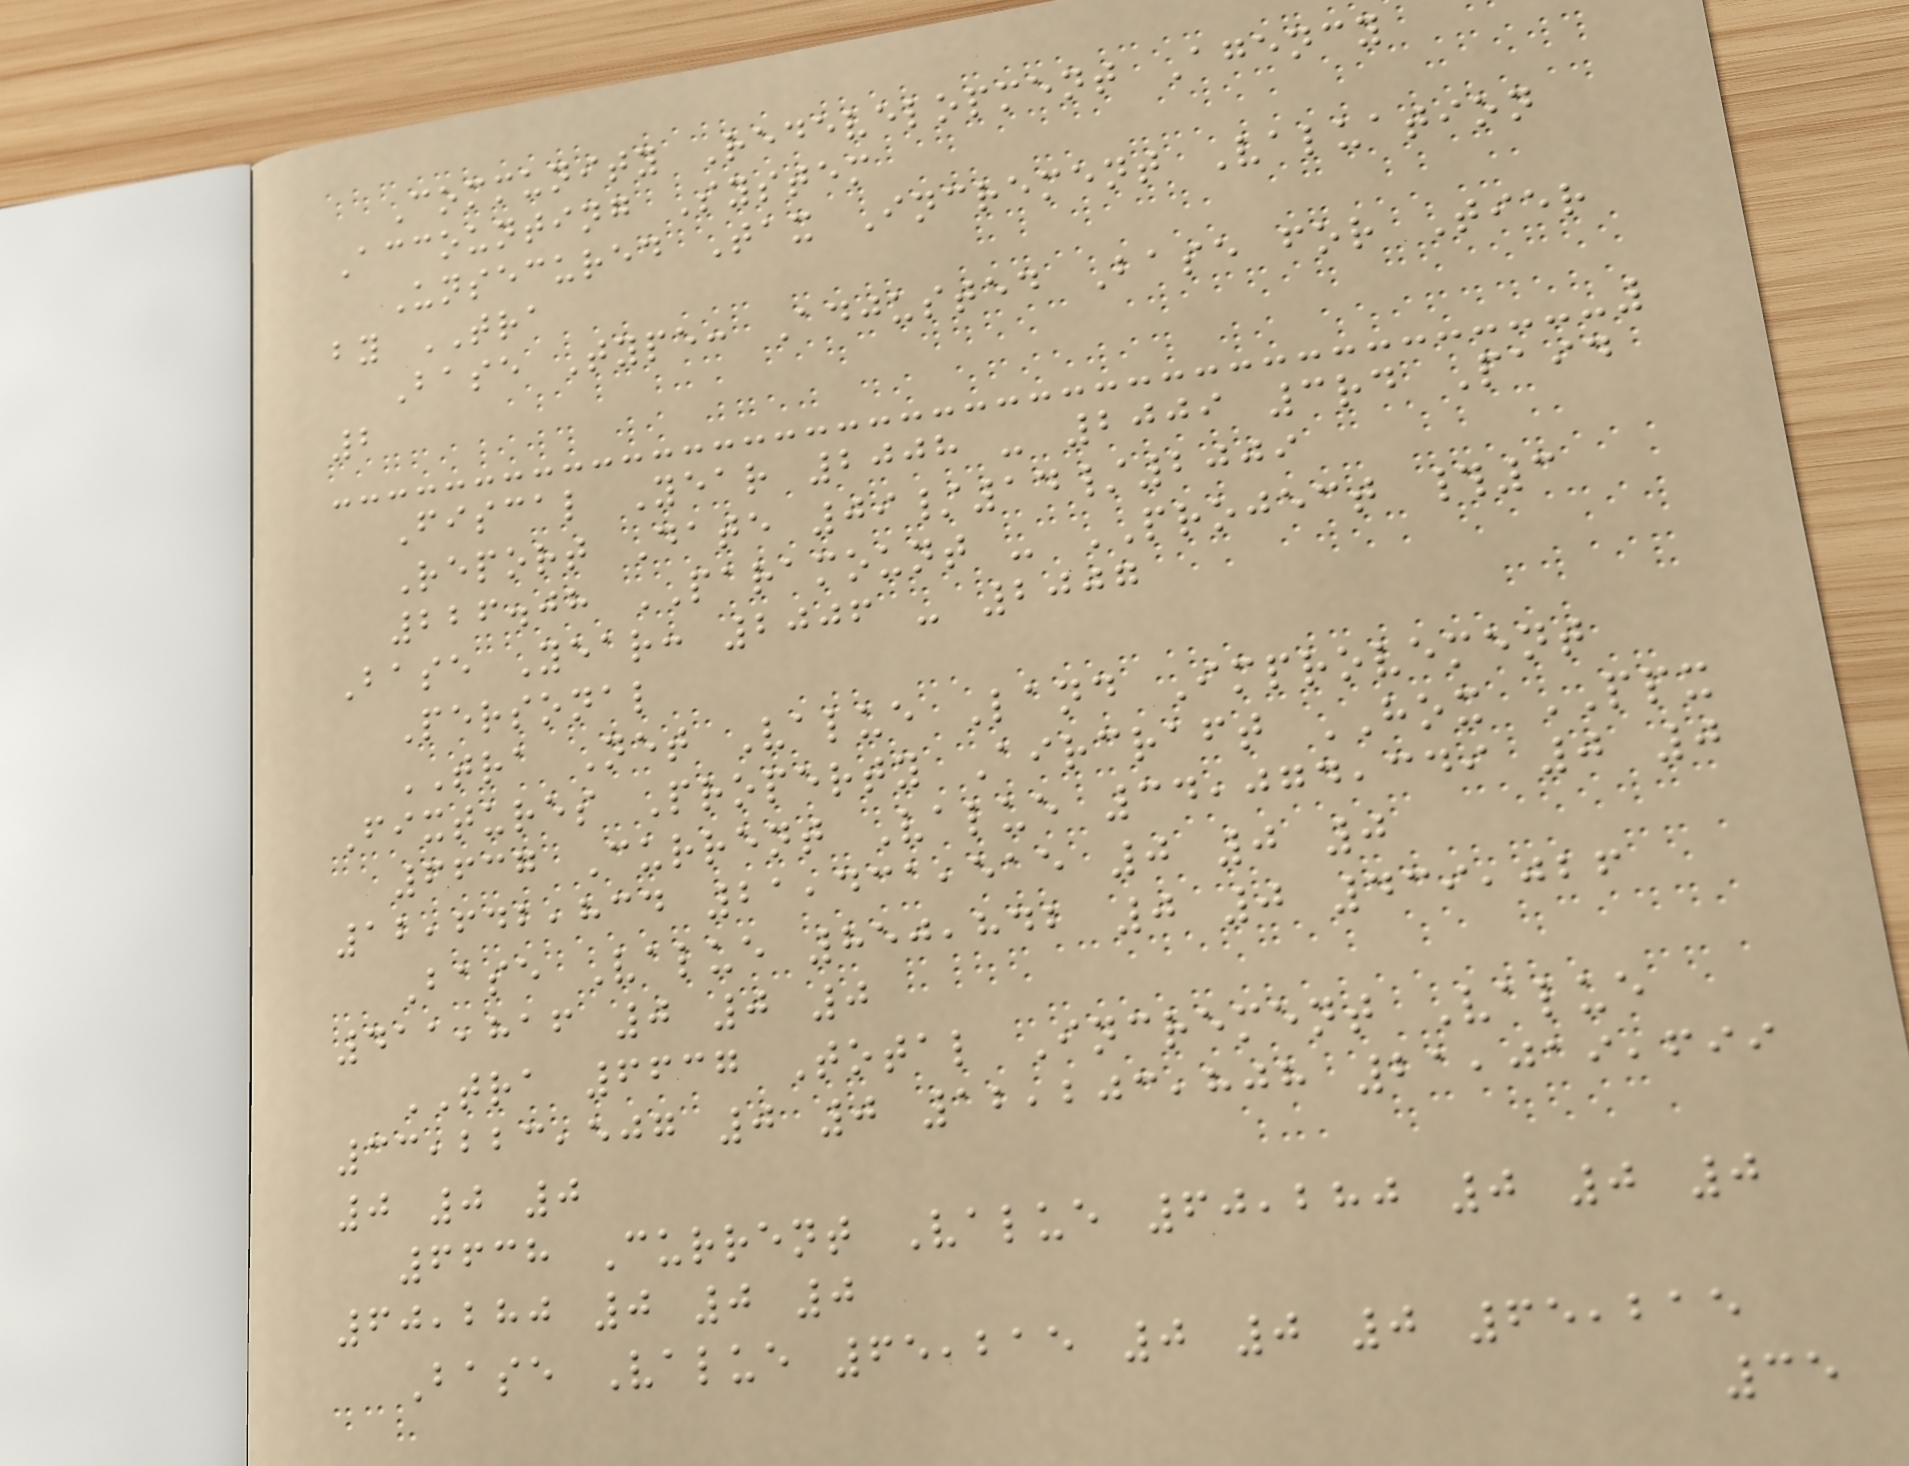Community Redevelopment Agency
Accounting System
Unsecured Tax Increment Valuation
by TRA
Base Type: Adjusted Base for Tier
2
Fiscal Year 2008 - 2009 3rd Paid
Report Date 09/14/2009
226.08 PARAMOUNT - PROJECT #3
Base Year: 2006 - 2007
Personal
TRA Net Value Land Improvement
Fixtures Property Aircraft HOX PPX
6637 Current Value 34,074,349 0 0
12,642,834 21,431,515 0 0 0
Base Value 850,842 0 0 439,026
411,816 0 0 0
TRA 6637 Total Increment Value
33,223,507 0 0 12,203,808 21,019,699
0 0 0
6638 Current Value 60,280 0 0 0
60,280 0 0 0
Base Value 65,215 0 0 0 65,215
35
